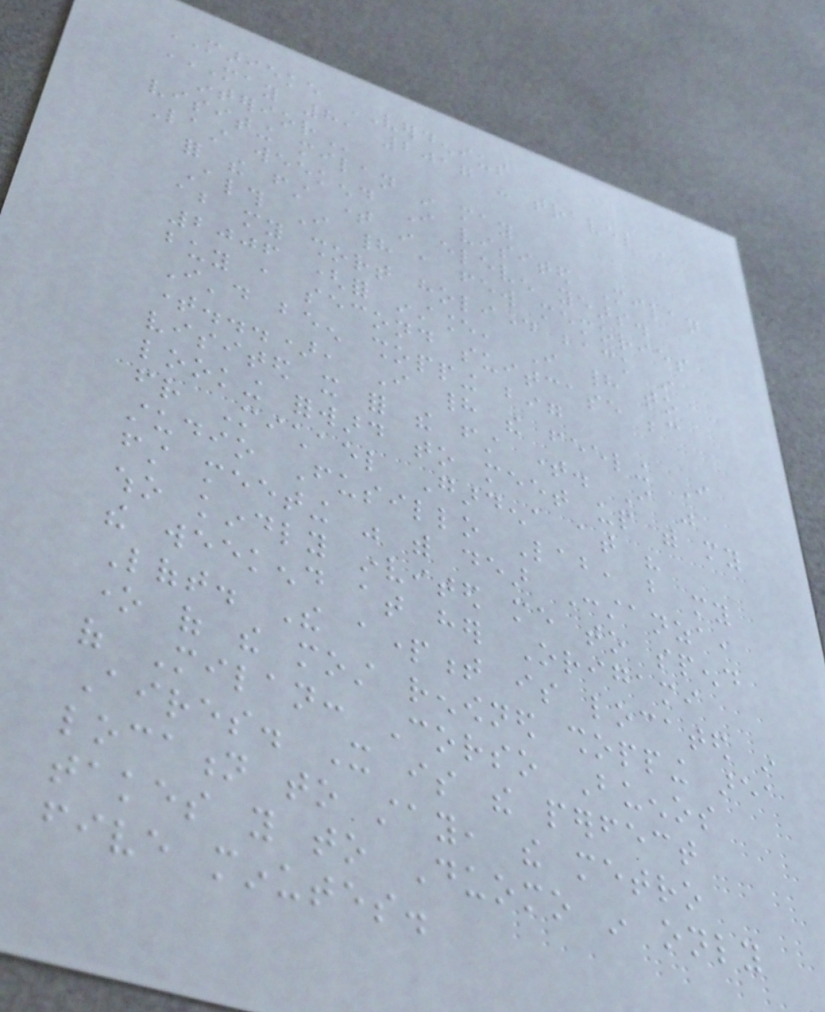MARIEKE VERDENIUS
MAY 8, 2017 - TRAVEL ,
INTERIOR
visiting milan in may
Last weekend I visited Milan
for the first time in eleven years.
Although I had a few memories
about my short holiday back in
2006 (for instance, I had to
buy a second suitcase because
I'd been shopping big
time...), I had the feeling I
visited it for the first time. I was
looking forward to meet up with my
friend Michael Gardena at his
studio Fusillo Lab, but my
first meeting was with dear Constanza,
who kindly invited me to spend
the weekend at her Origami
Loft. The apartment is located in
one of the most renowned shopping area
of Milan: Corso Buenos
Aires. It is the perfect
location to stay, the metro
takes you to Duomo in only
five minutes.
